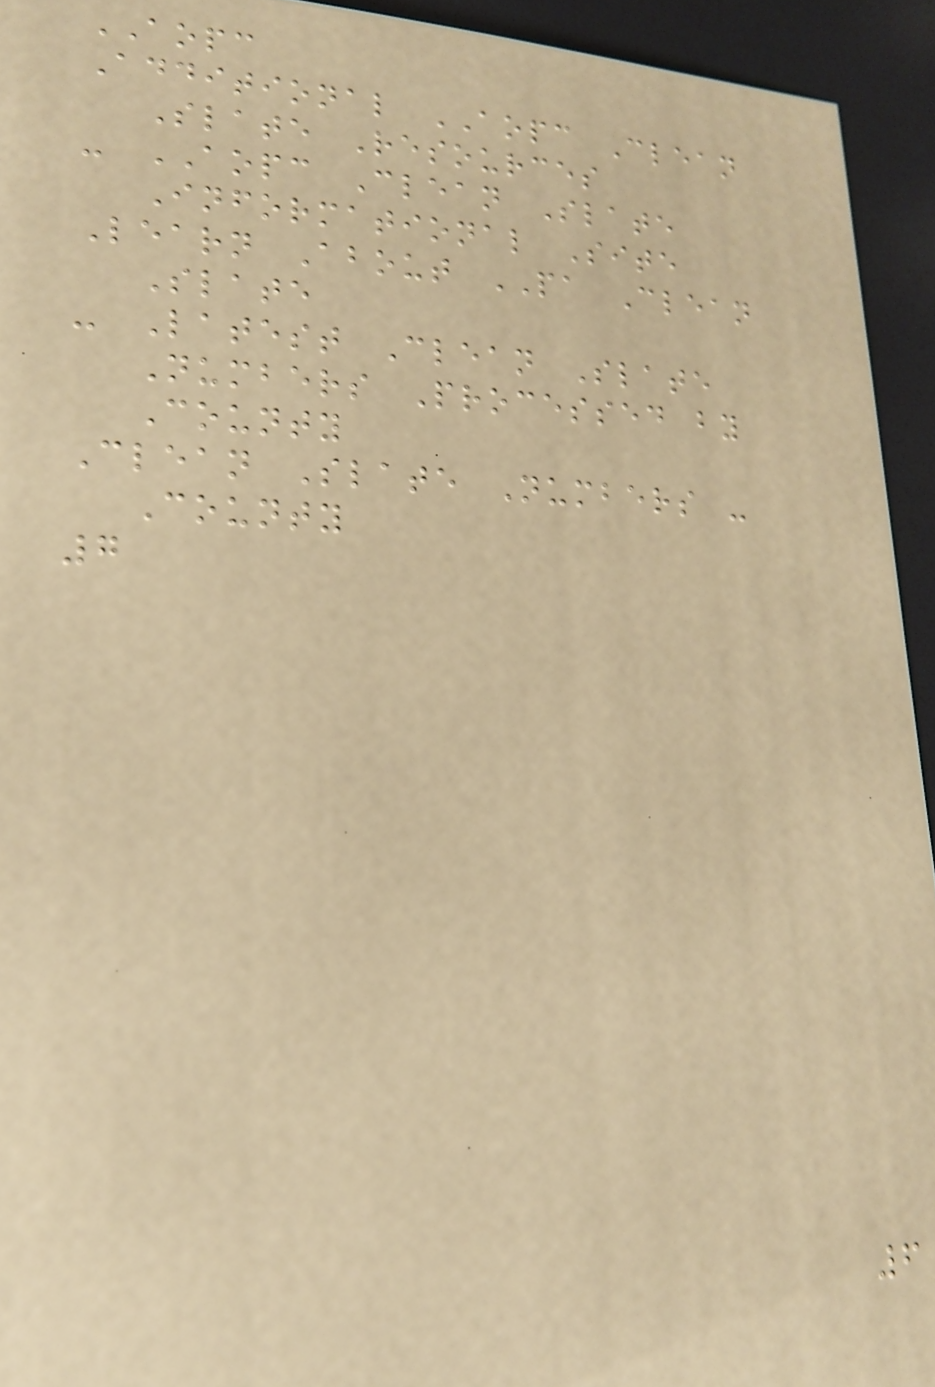AOPC
Additional AOPC Clean
Slate Resources
- AOPC Clean Slate
Informational Site
Learn About PA Clean
Slate
- Latest Clean Slate
Numbers Processed by
County
Clean Slate Numbers -
County
7
6
